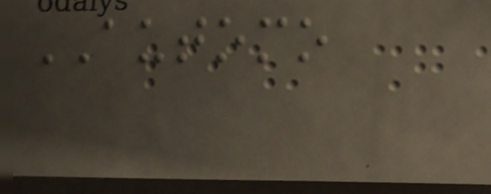AUTOMO
